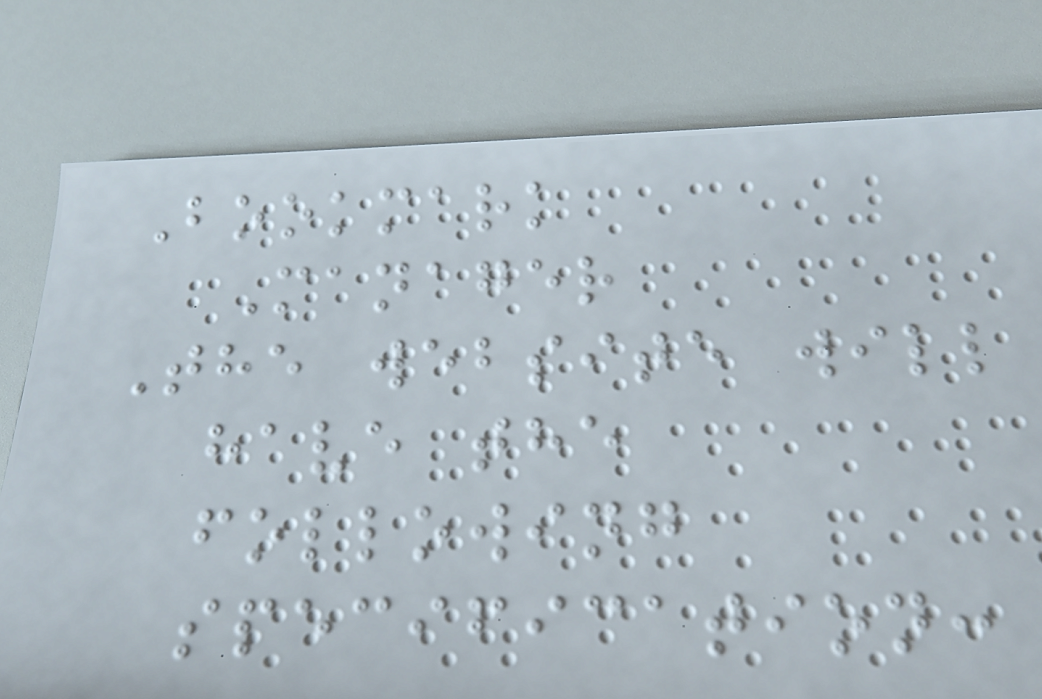Bookmark
Manager
The website will
have the
following
specification:
